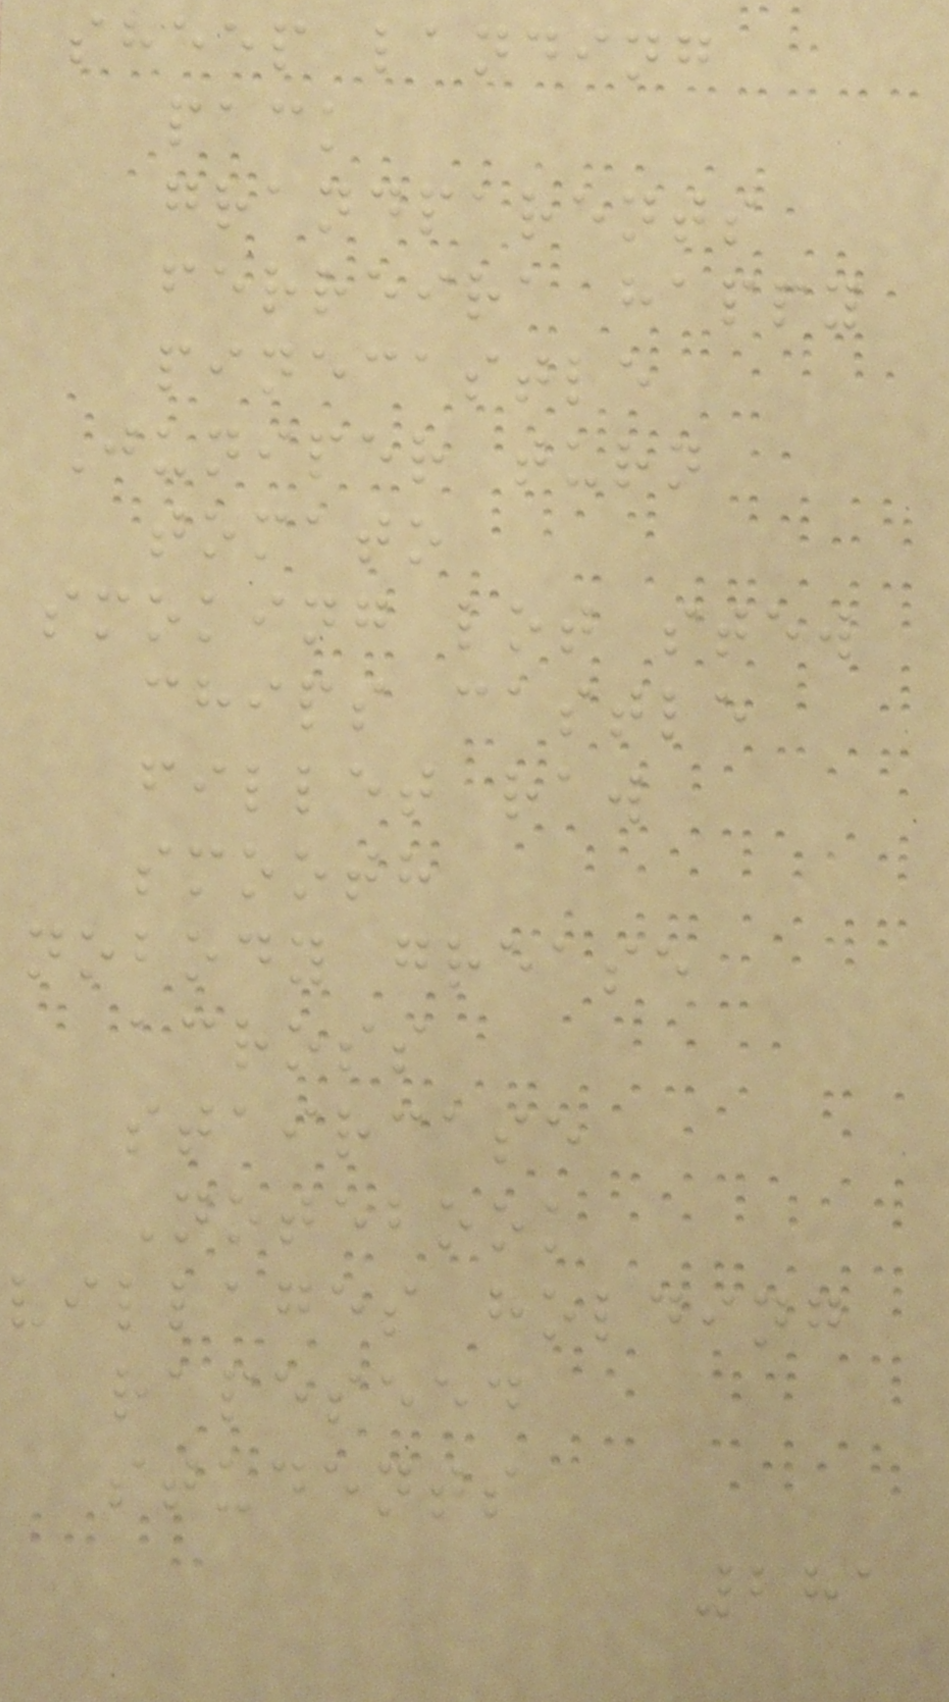sheep landing
pack
grandparents
ferreira happy
pinecastle
Juniper turn
tomato
smoking lot stew
chips castle
fillet raw
smooth
nobody grease
across
staircase
Notebook
villages holding
rapeseed
students
281
